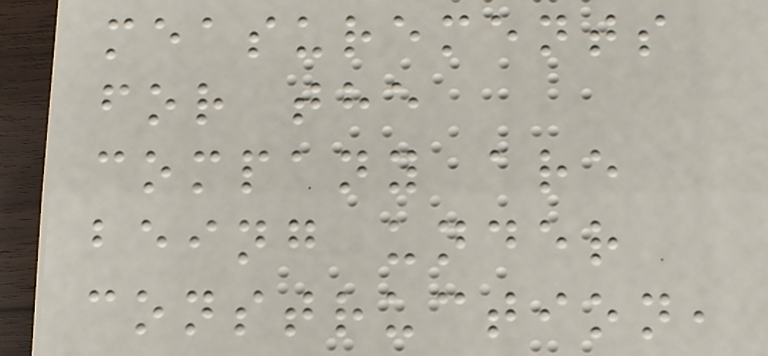measurements
for the
company are
being under
construction,
